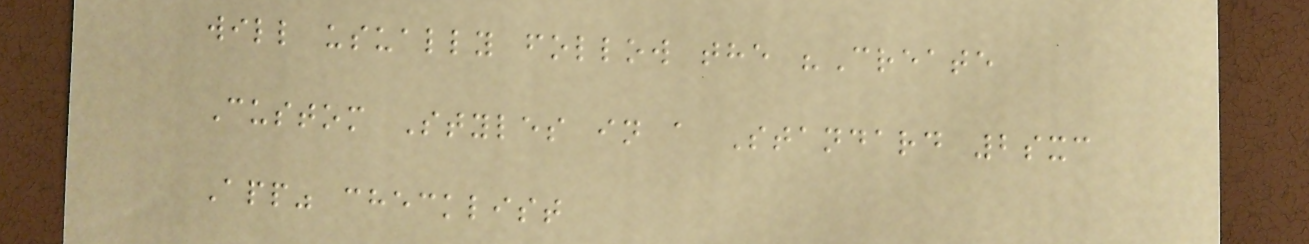will usually follow the "Create
Custom Styles in a Standard 2sxc
App" checklist
